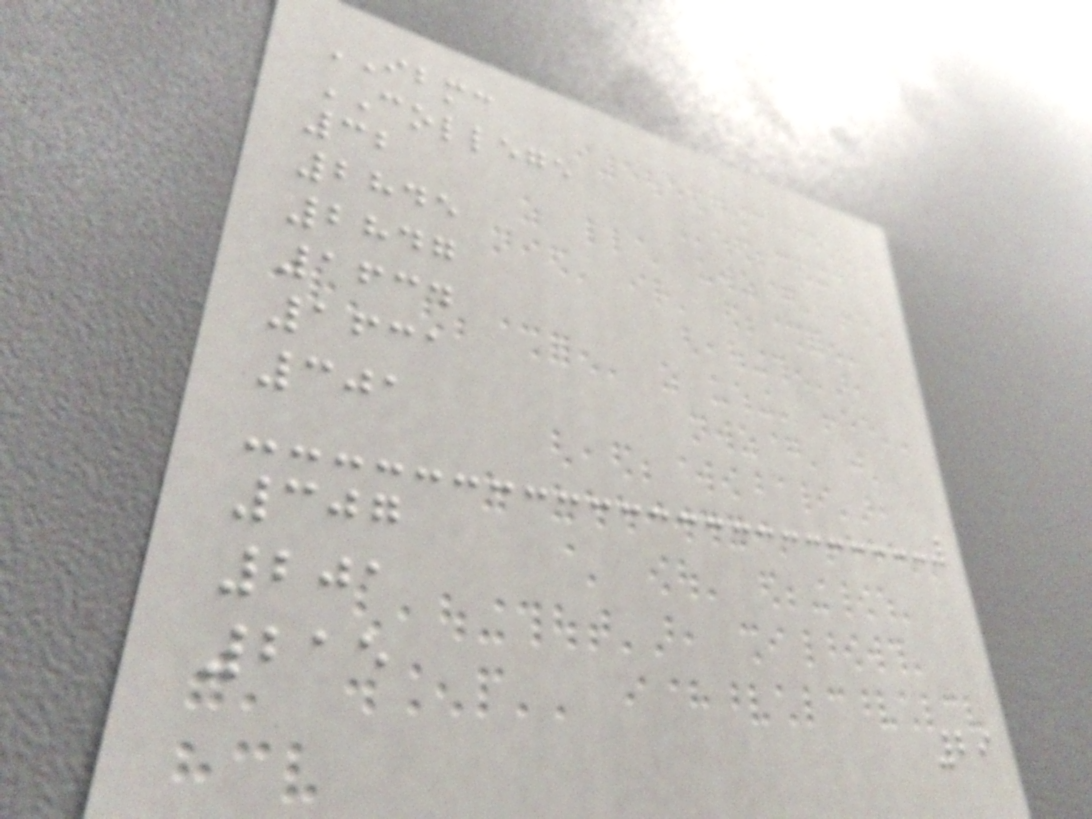IBMC
COLLEGE
32
2845
2847
1634
1631
301
307
201
215
29
